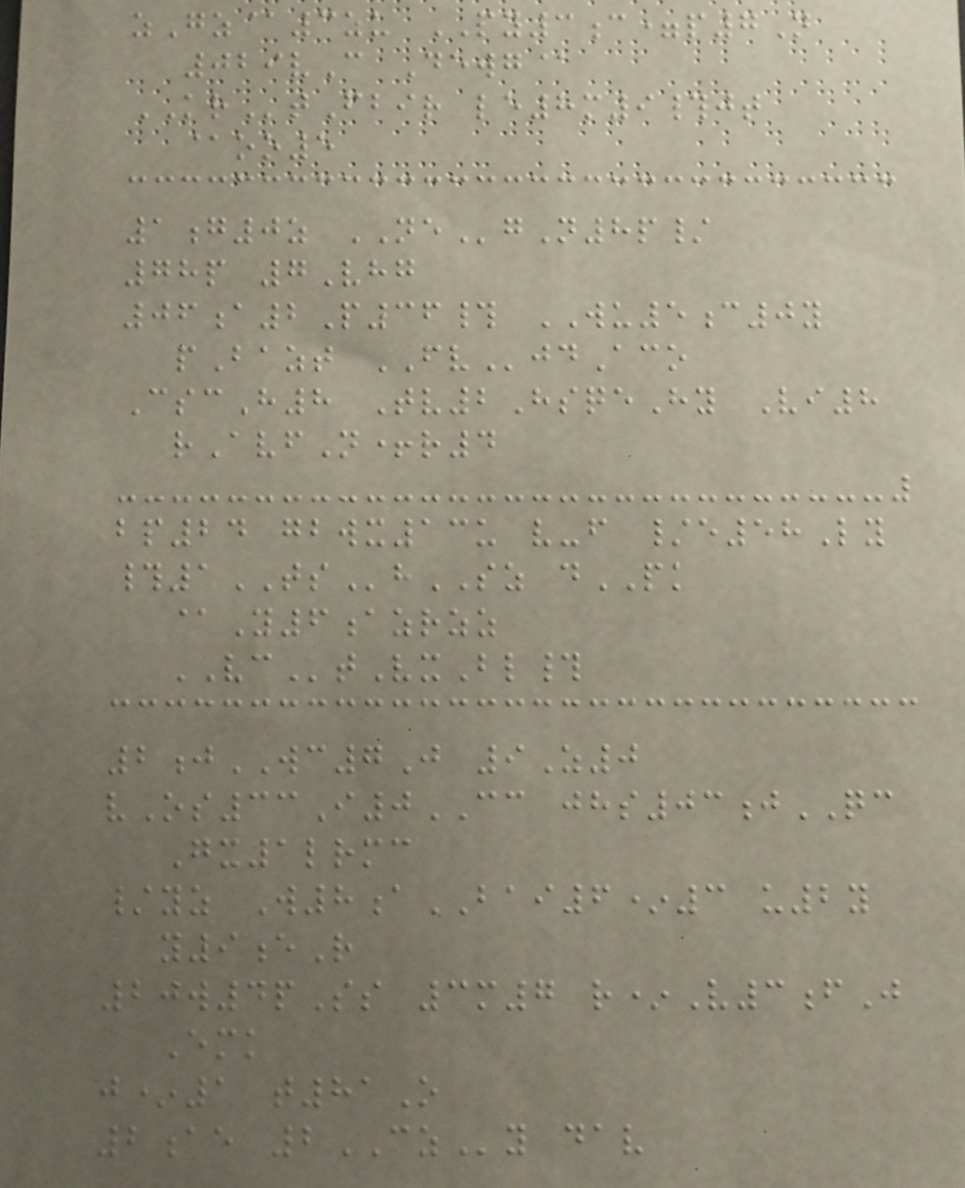zGz@3zu PY3c=p7N
029vC Dewg@
KRtFbir le8m9#jt
@oo5
1g0z NEgN8p/
78p 7Vhg
06a2P36# WU5c0y
pBazt FVjdAco
CscH8 Tv2HsqeHy Vi8
rAvfN+r4
bp24 gbwx13u v-f /e58Ly
#1TShSZ dPK
@Y6azrzz
VCtVxBl#
2jWC7J 9Z0
vOs33I0CC jhs03jQC
Gx1lrmc
/yz W8aBAI6*3 u2y
y9eR
20w4pSs 3m7 r*V3fJ
Emk
j*1 t81O
2ae 2CZy dav
